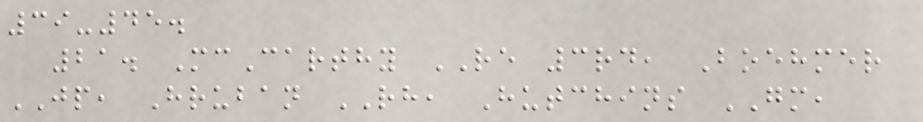39-45.
21. McCarthy RE 3rd, Boehmer
JP, Hruban RH, Hutchins GM,
